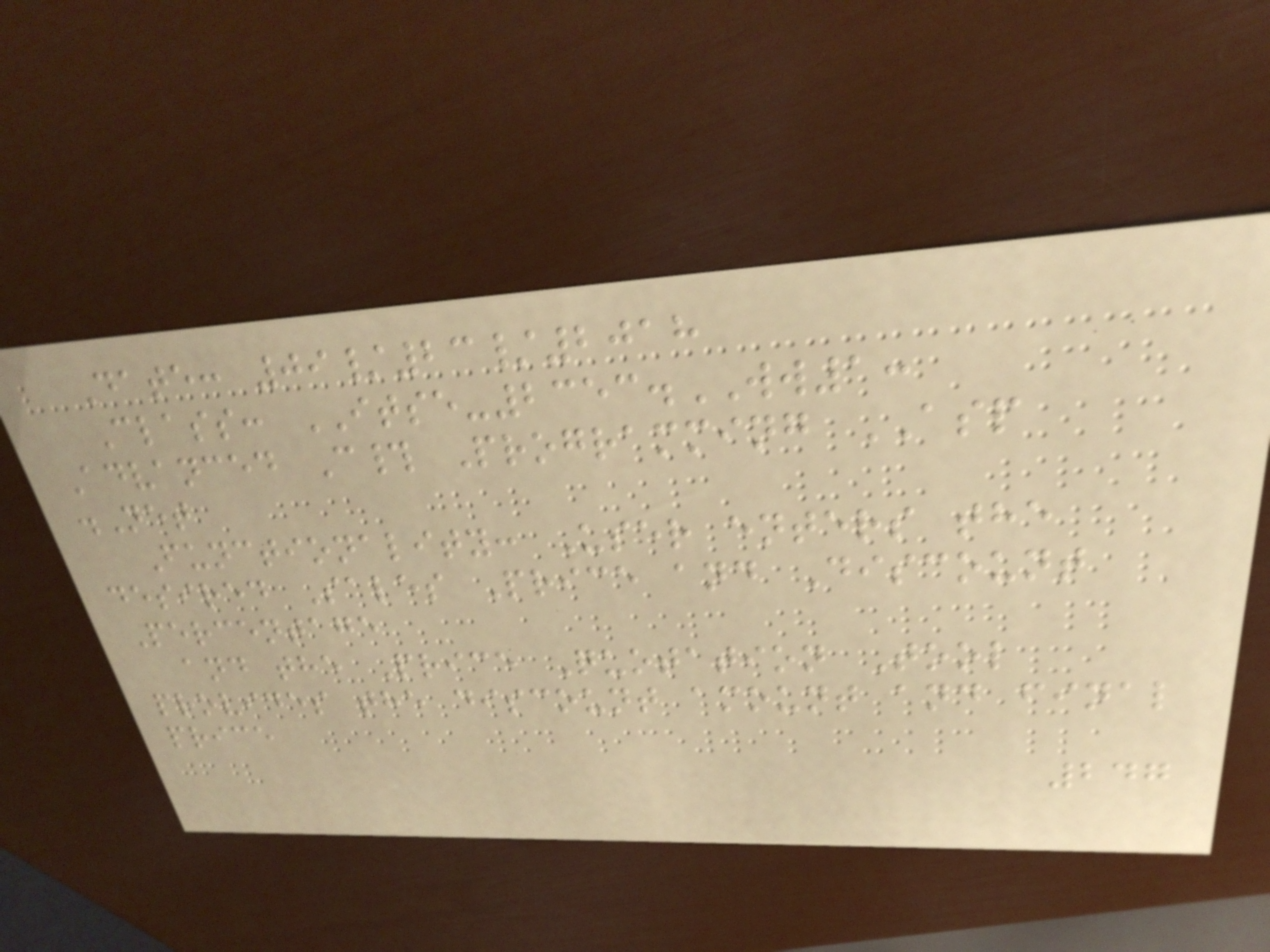Date: 09/23/2018
Class: ITSE-2353.WW1:
Advanced C# Programming ASP
.Net
Functionality: User enters the
desired Sales Price and Discount
Percentage
and the Price Quotation Tool
provides the discount amount and final
price
247
